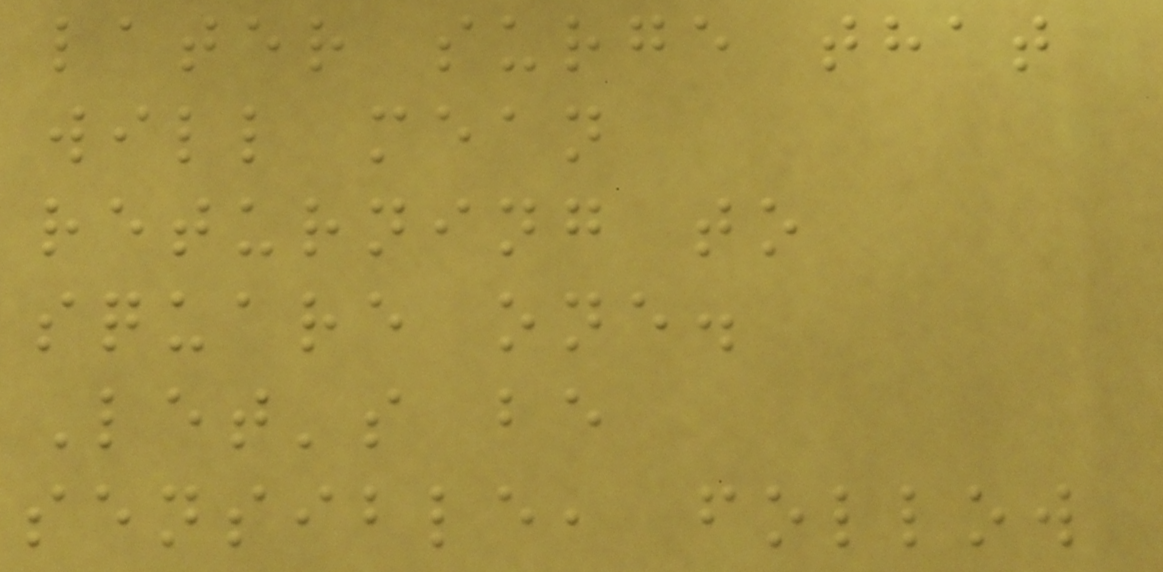later surge that
will mean
returning to
square one.
Let's be
sensible, follow
